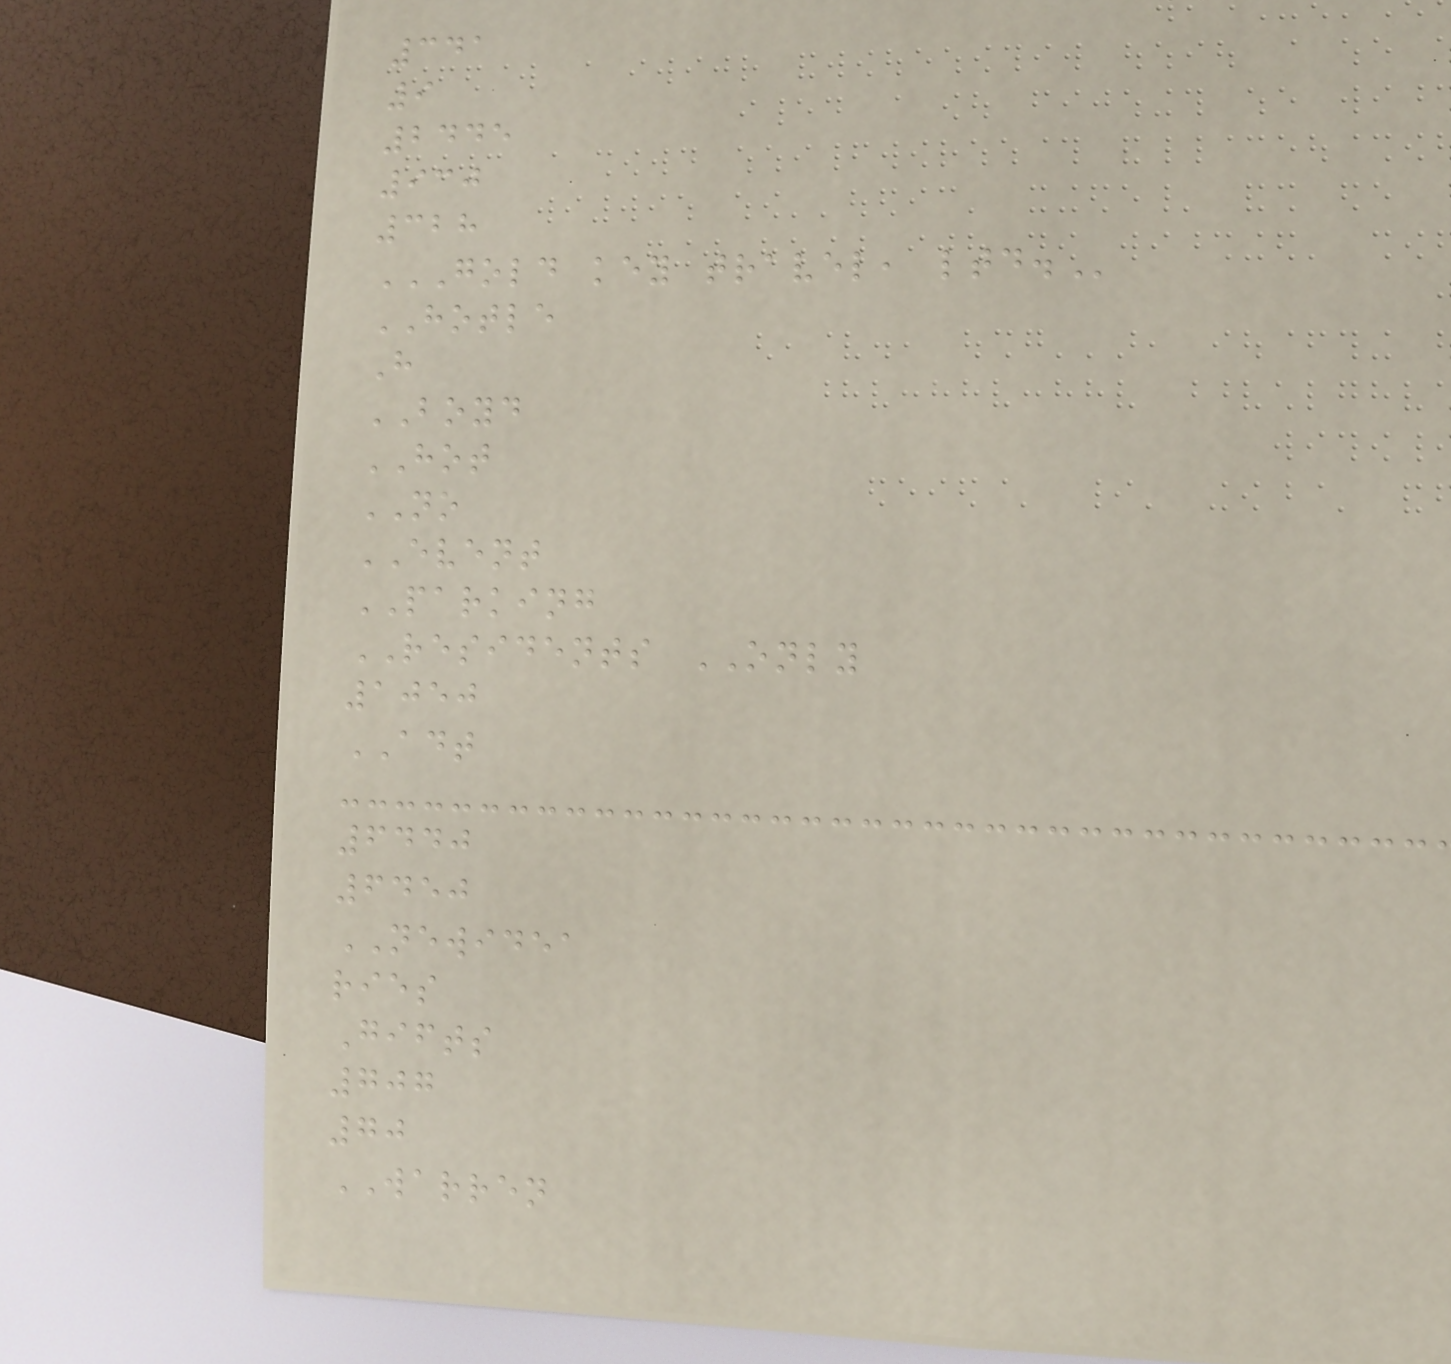341
9
2445
930
328
GOLD KEY TRAVEL, LTD.
HOTLE
H
BOYD
HOT
NO
EVENT
PARKING
RESIDENTS ONLY
1050
ADT
6440
6450
NEWIDEA
ries
Gifts
707
70
WARREN
